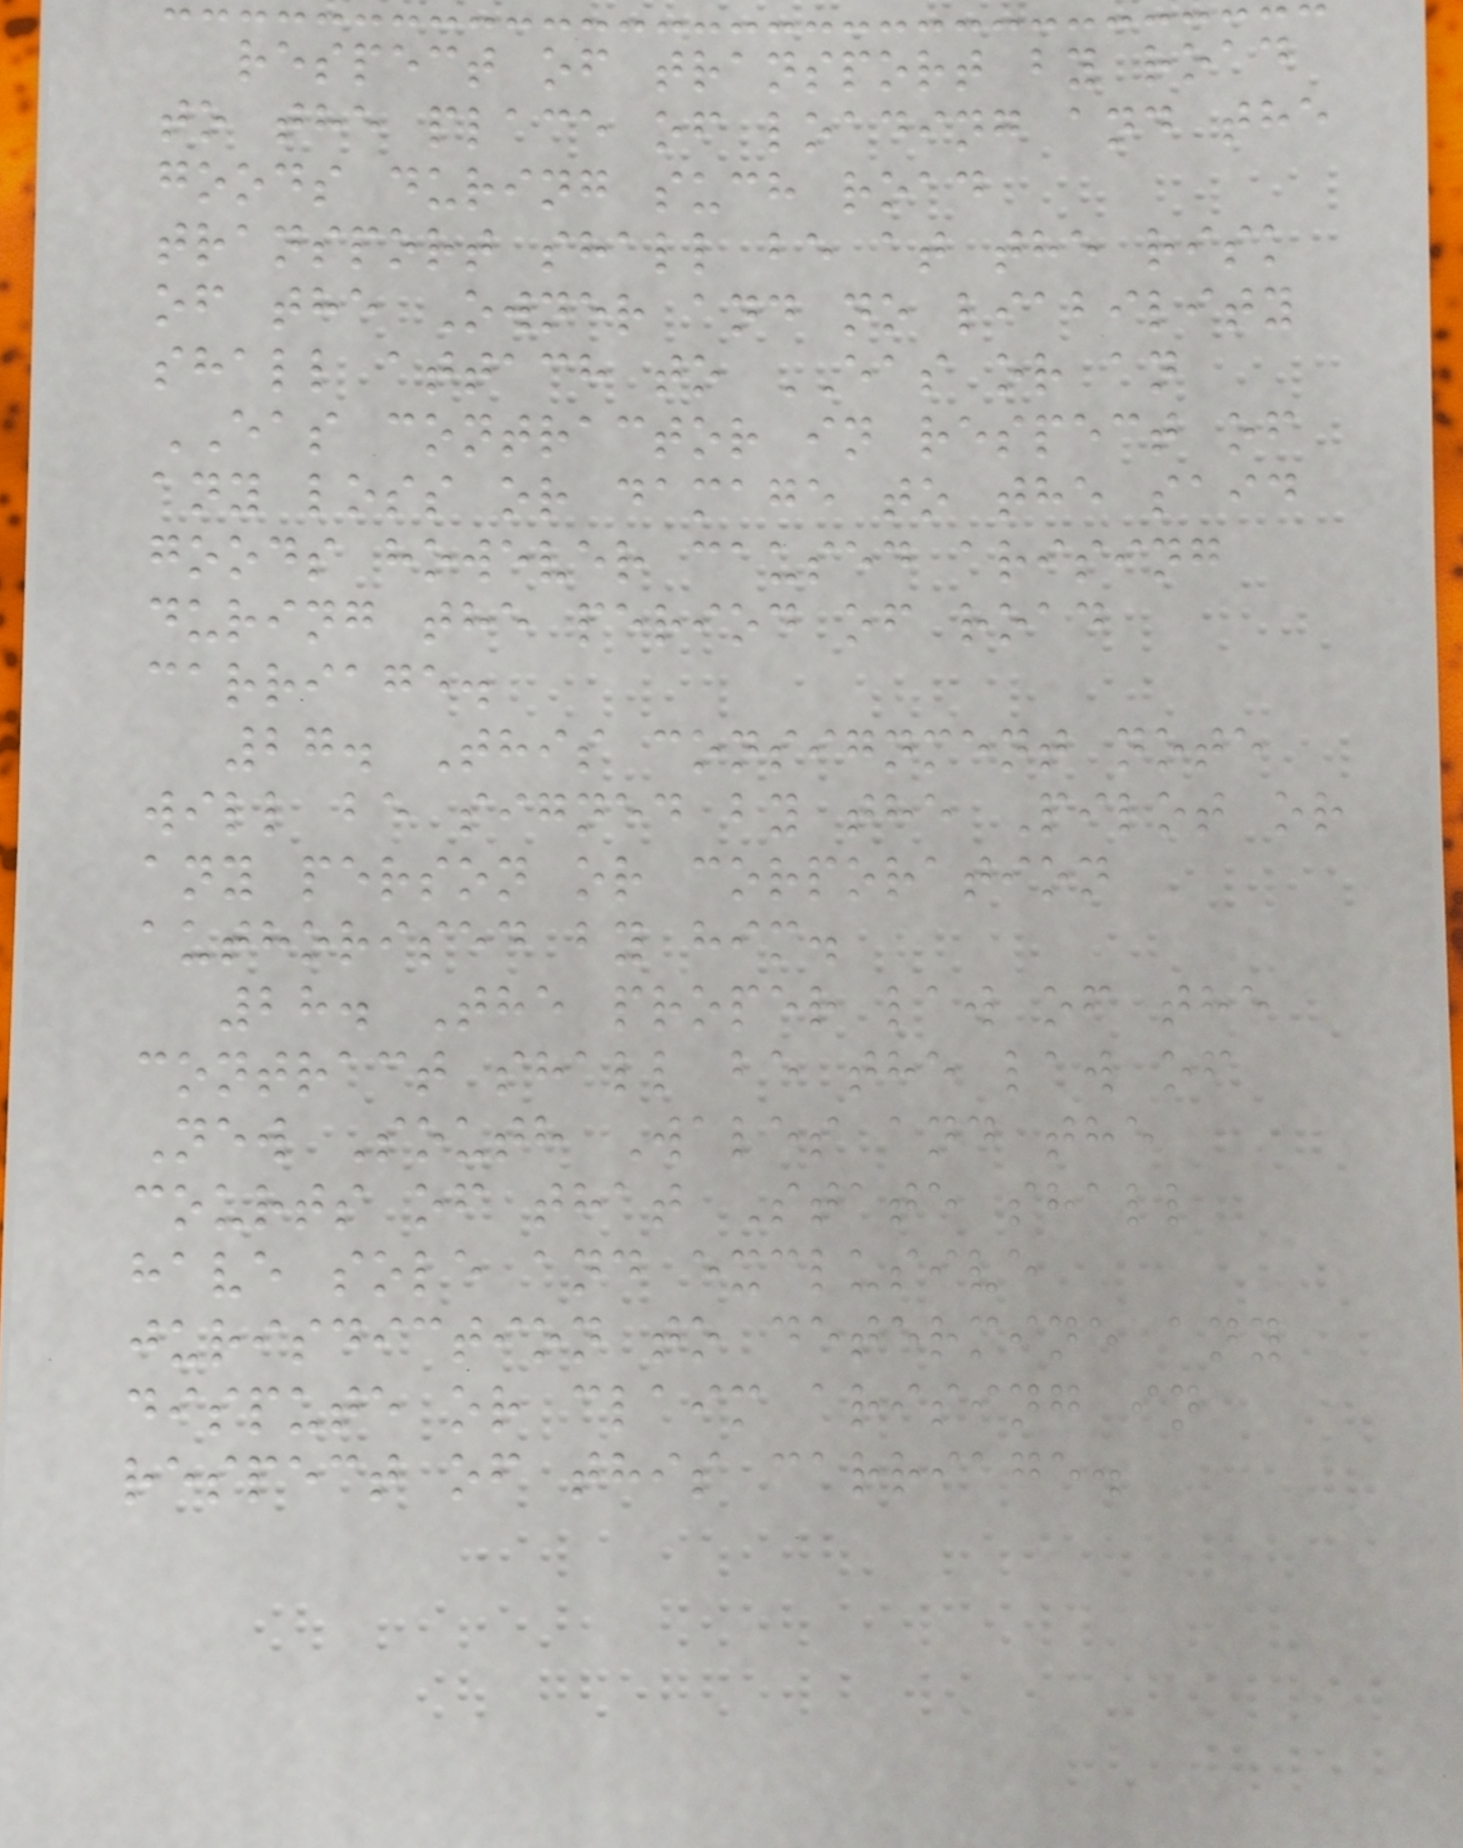respect of transport by road
to the place of loading and the
goods during such road
transport shall be at the risk
of the Owner and no liability
shall attach to EAS or an
EAS contractor in respect of
any loss or damage to the said
goods however caused arising
during the period of road
carriage.
27. This consignment note
will be signed by the Pilot or
any person or corporation
authorised by him.
28. The proper law of the
contract shall be the law of
New South Wales and the
courts of that State shall
have sole and exclusive
jurisdiction to determine any
dispute or claim arising in
respect of this carriage.
